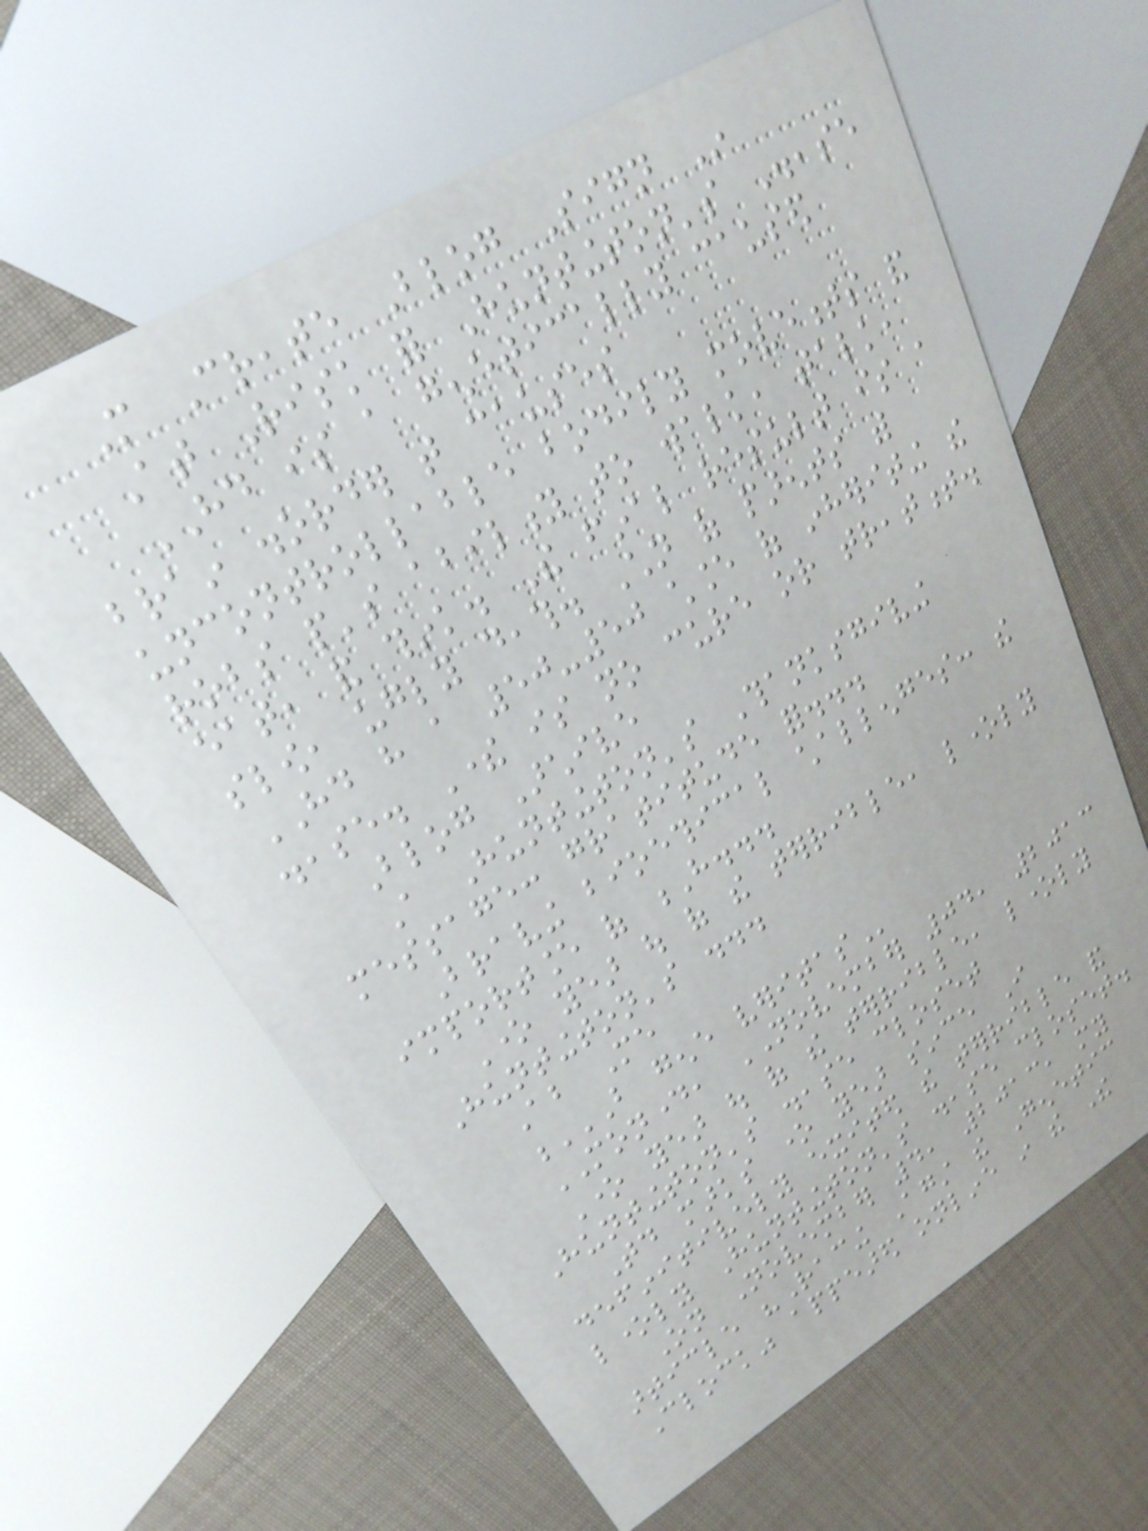More Create Blog Sign In
At Risk for Huntington's Disease
HD is a genetically caused
brain disorder that causes
uncontrollable bodily movements and
robs people's ability to walk, talk,
eat, and think. The final result is a
slow, ugly death. Children of parents with
HD have a 50-50 chance of inheriting the
disease. There is no cure or treatment.
Blog Archive
A Huntington's Thanksgiving
message: gratitude for...
Braving bioethical challenges: the
importance of H...
One year out of the terrible, lonely
Huntington's ...
About Me
B GENE VERITAS
MONDAY, NOVEMBER 04, 2013
One year out of the terrible, lonely
Huntington's disease closet
Today marks one year since I
definitively exited the terrible and
lonely Huntington's disease closet.
On November 4, 2013, my
article "Racing Against the Genetic
Clock" appeared online in the The
